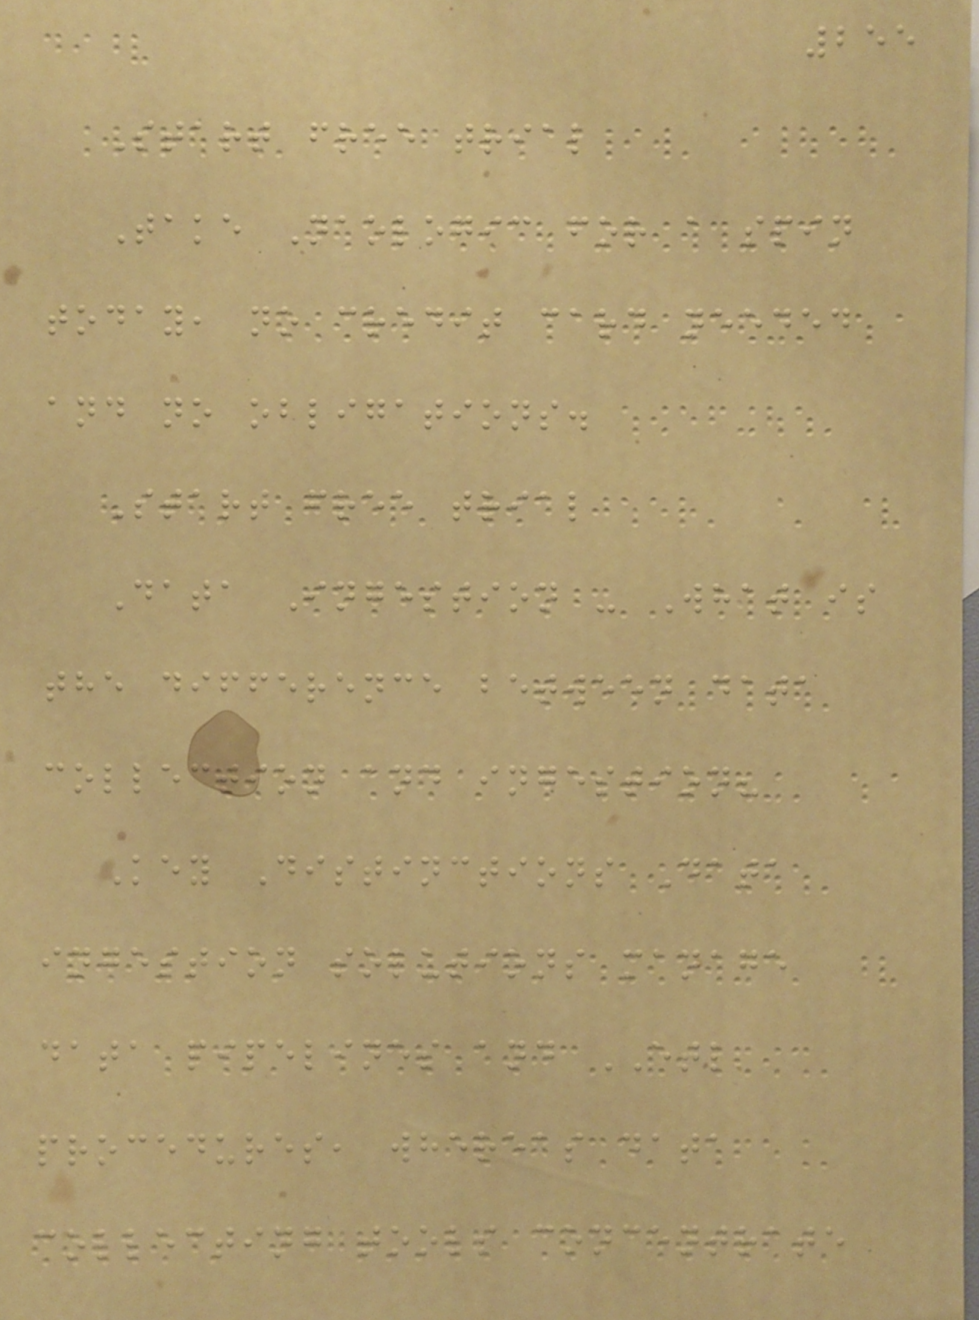255
Start free trial
Take Naologic for a spin
today, no credit card needed
and no obligations.
Start free trial
Data Ingestion - What is
the difference between data
collection and ingestion?
Key Distinctions Data
ingestion solutions manage
data pipelines and ETL
procedures, whereas data
collecting tools concentrate
